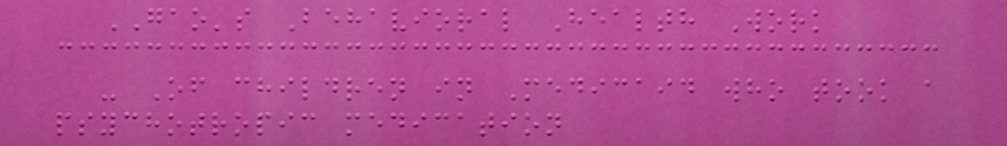GAO's Behavioral Health Work
- Of children in Medicaid who took a
psychotropic medication
